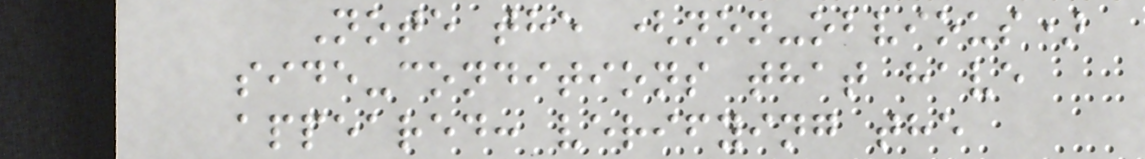Note the (non-obvious)
side-conditions that have
appeared: verifying the
